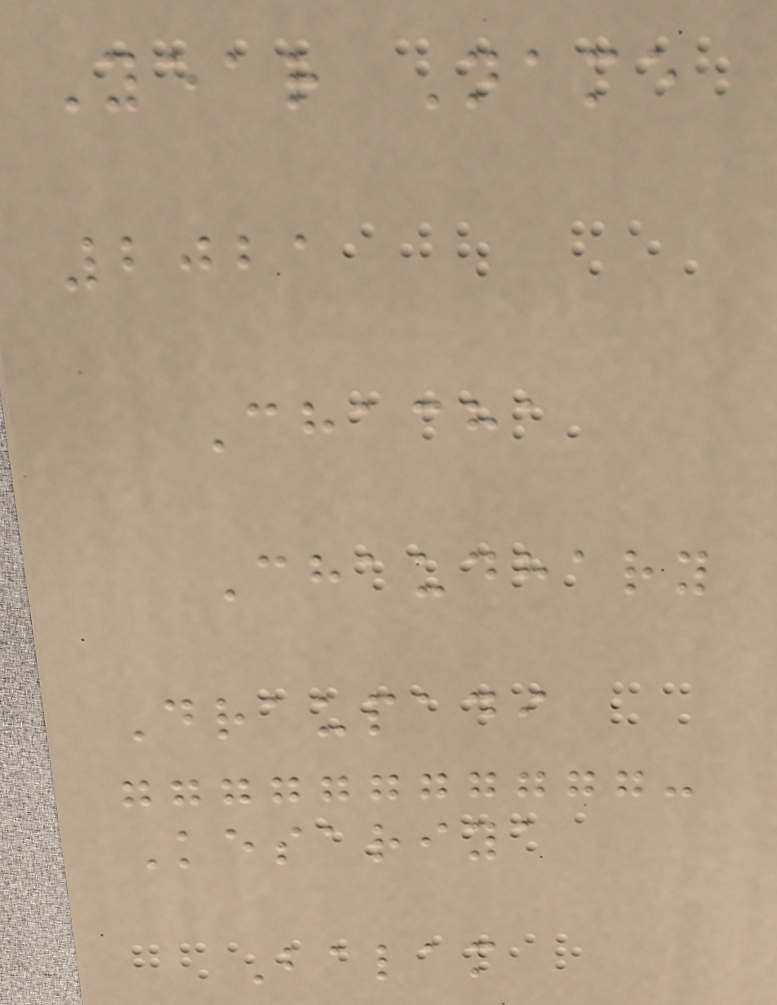Year Name
2021
Chacha
Chaudhary
Draupadi
Kesariya
Balam
